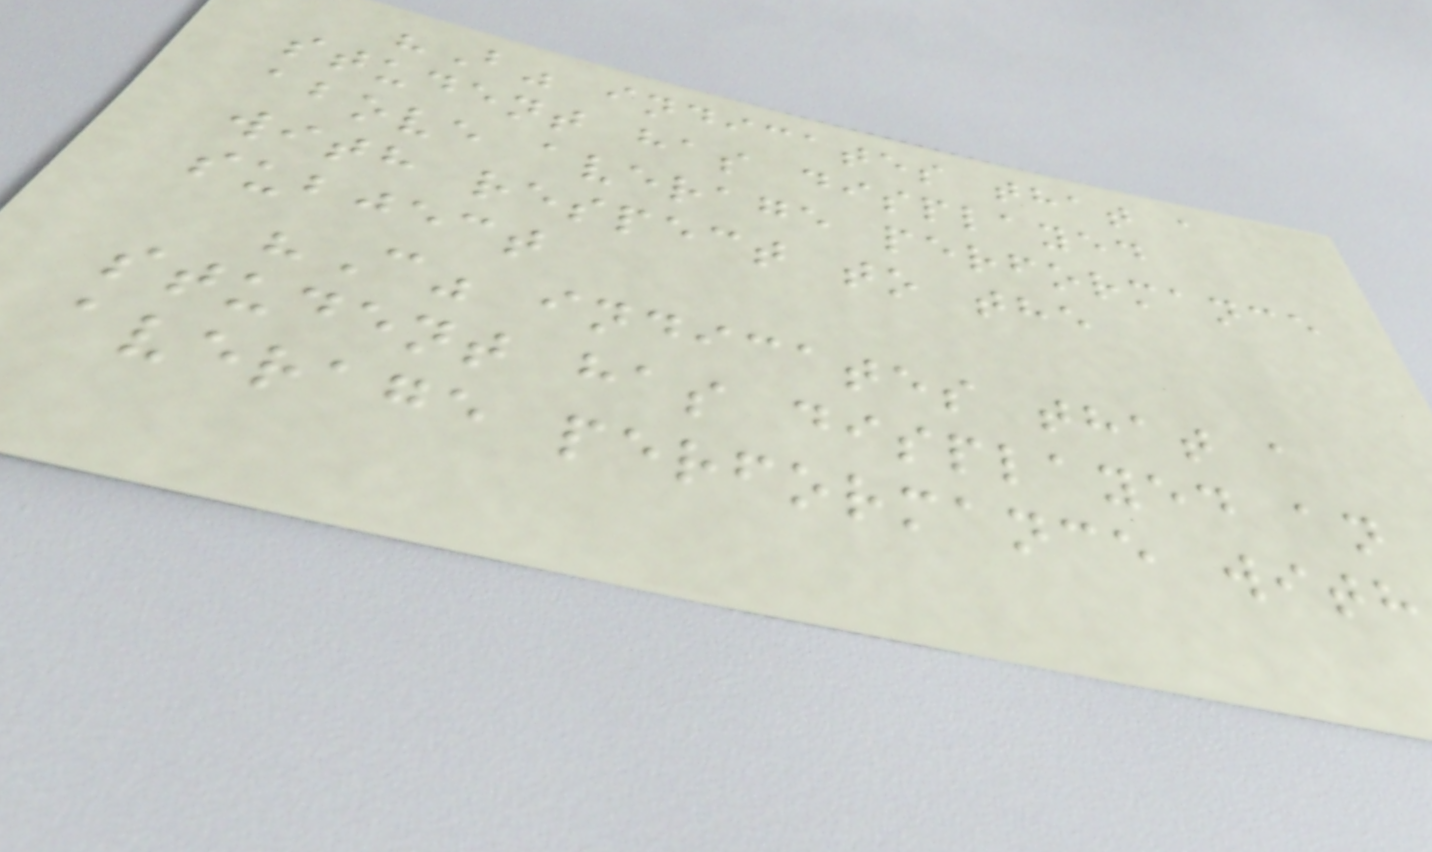"B" indicates that a
student has displayed
above average performance
with respect to the
subject
"C" indicates that a
student has displayed an
average performance with
